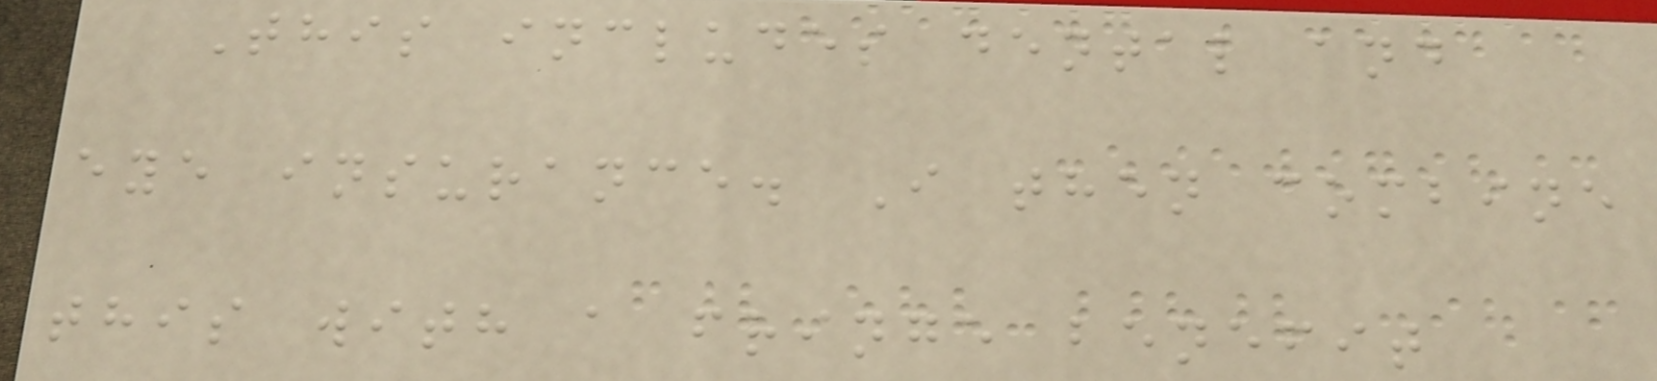This includes dental and
eye insurance. I then combine
this with a fringe benefit
